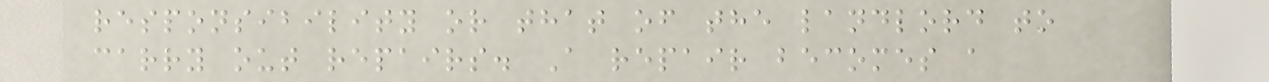responsibility or that of the landlord to
carry out repairs. A repair becomes a
